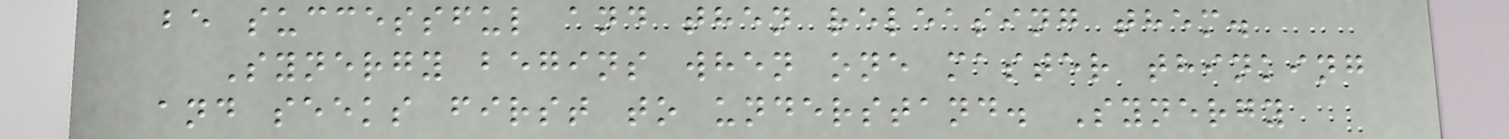be successful and then releasing them.
Synergy begins when one master thinking
and seeks first to understand. Synergy
